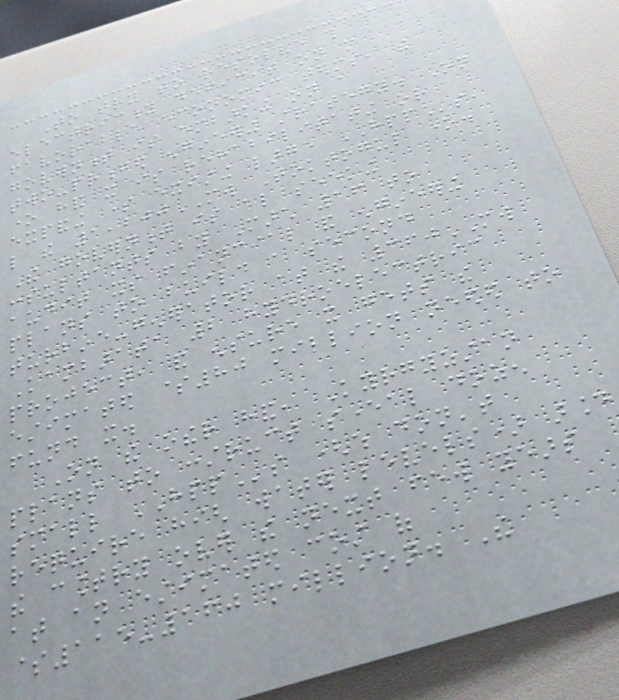To try to resolve this
electricity deficit on more
favorable economic terms, the
government is embarking on a
two-pronged engineering strategy. On
one hand it is rehabilitating or
expanding some existing large HPPs,
like the 1,200MW Toktogul one.
The government is also seeking
consultants by March 16 to
audit its financial and engineering
plans to build a second
turbine-generator at the 360MW
Kambarata 2 hydroelectric
project, and ensure it gets the
estimated $80 million needed to
fund it.
On the other hand, Kyrgyzstan
plans to construct several dozen
small HPPs (which don't
require high water levels) around
the country over the next few years
at an estimated cost of
$115-160 million. The
